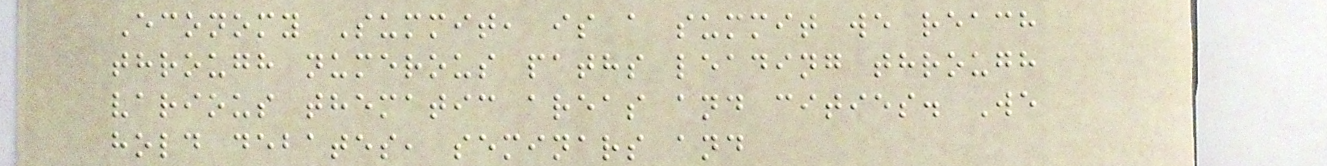Economy Summit, is a summit we reach
through numerous paths leading through
various thematic areas and cities. We
hold debates, seminars and
